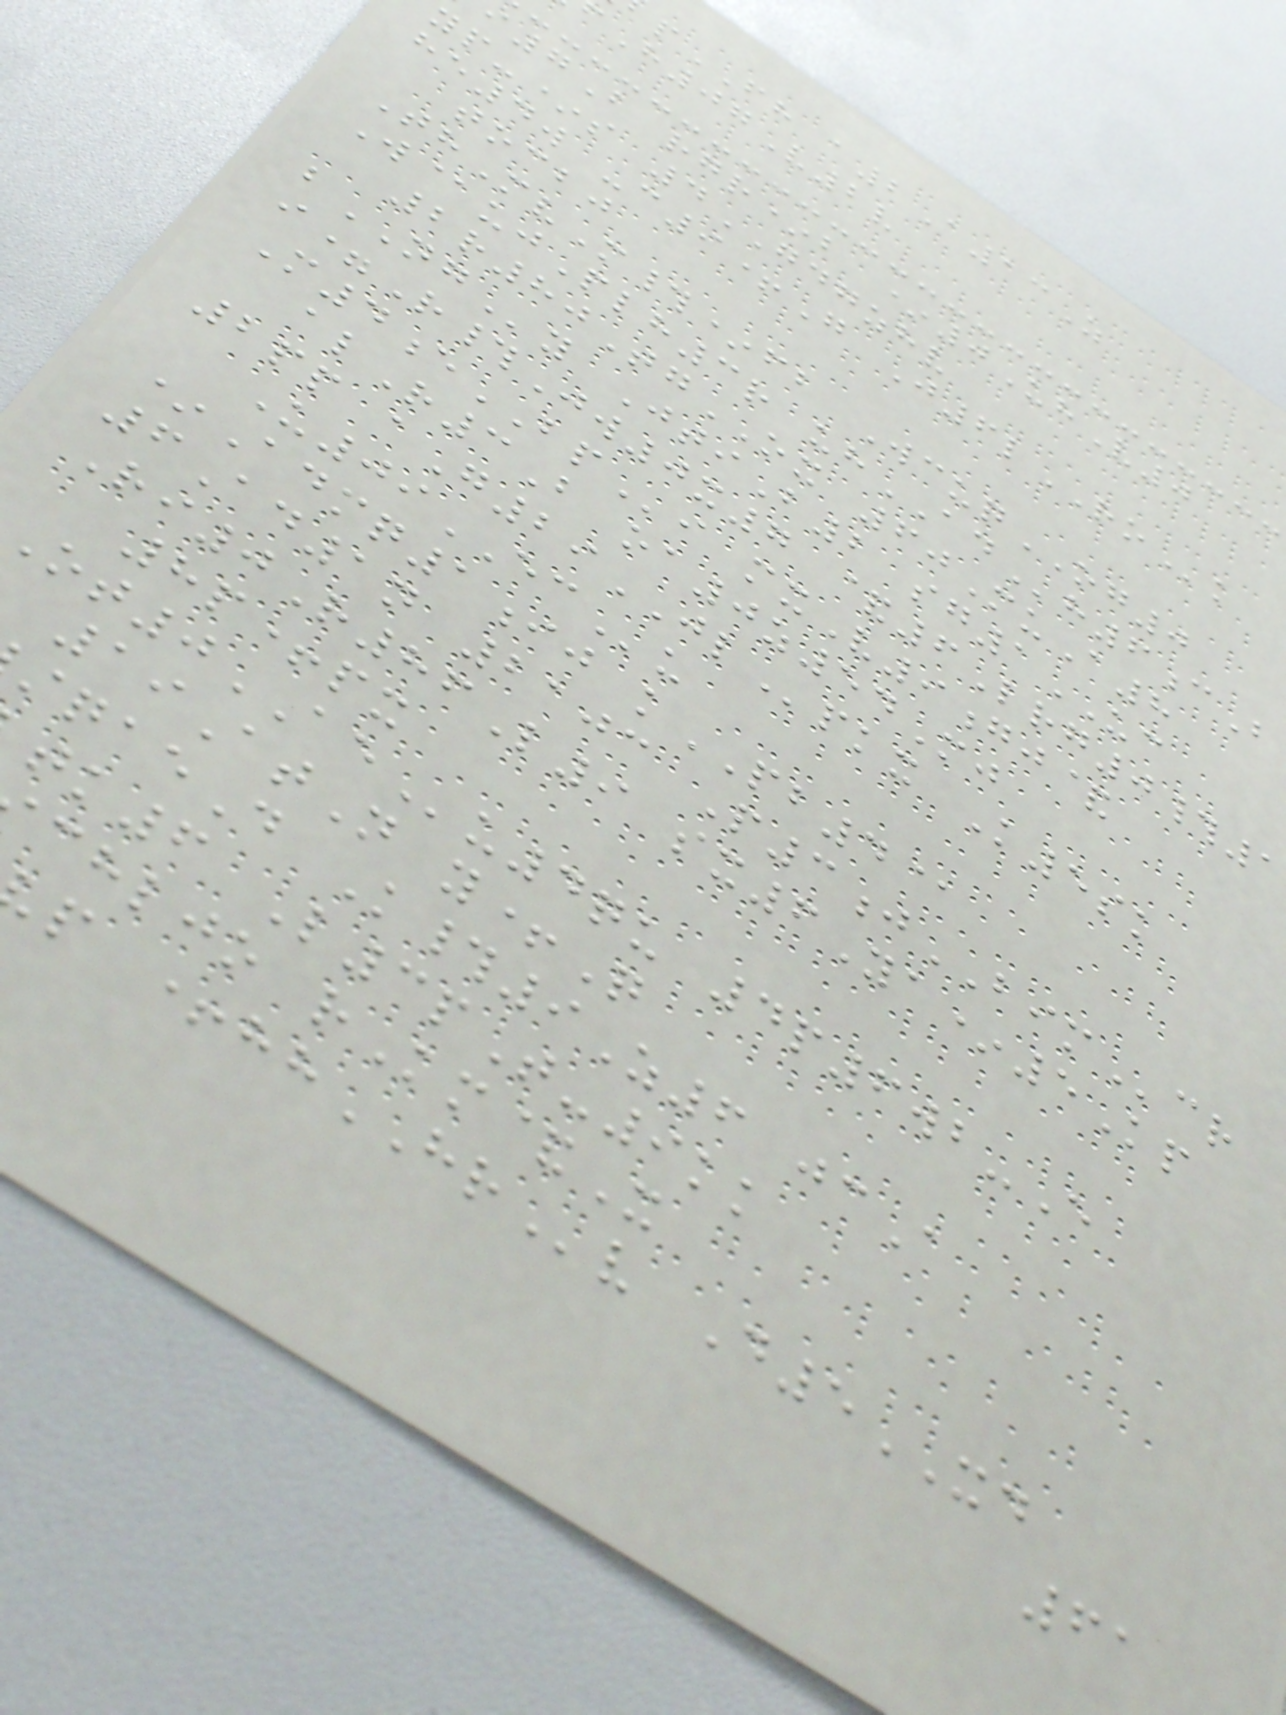pFH a2A13Z
H07V2v
i7B rgr*b *0UhV0
yp-*s 4GDGZHV
he4w -c9+G J6lROk
tocbj
ThMvM#*fb WcuqOG0
W@ujPlh3r uhADh6cB
2r80TgOX 60MuA8
bNGy JtiB2 sg1UC
i=R#Jw0x7 &6Lrg0#1
M4eBPi mxV9gj&
alR3B oa0z54Mj
2pp aG29JLpkx K5sk
U09ECu
*Admq1ij kPB4@
6Ad1n 2103 P3jBIMcr
Ri0R86L9 sx6Ya*5Kp
8p+px
t0AEu4qu 4p6wb-E
19AtN y+Q
qaeD K#9Z6 jcA
tk6 L3pT-9kk
chljo rKm&X
p +hhHRv D5XD
61
